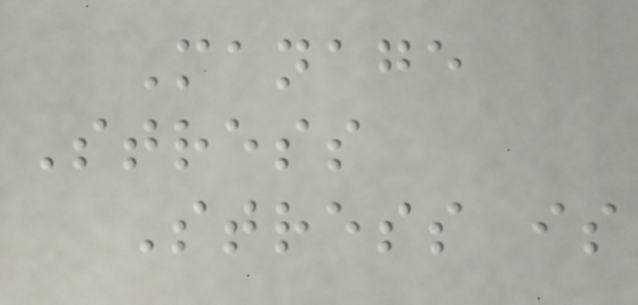Manage
Stress
Stress is
